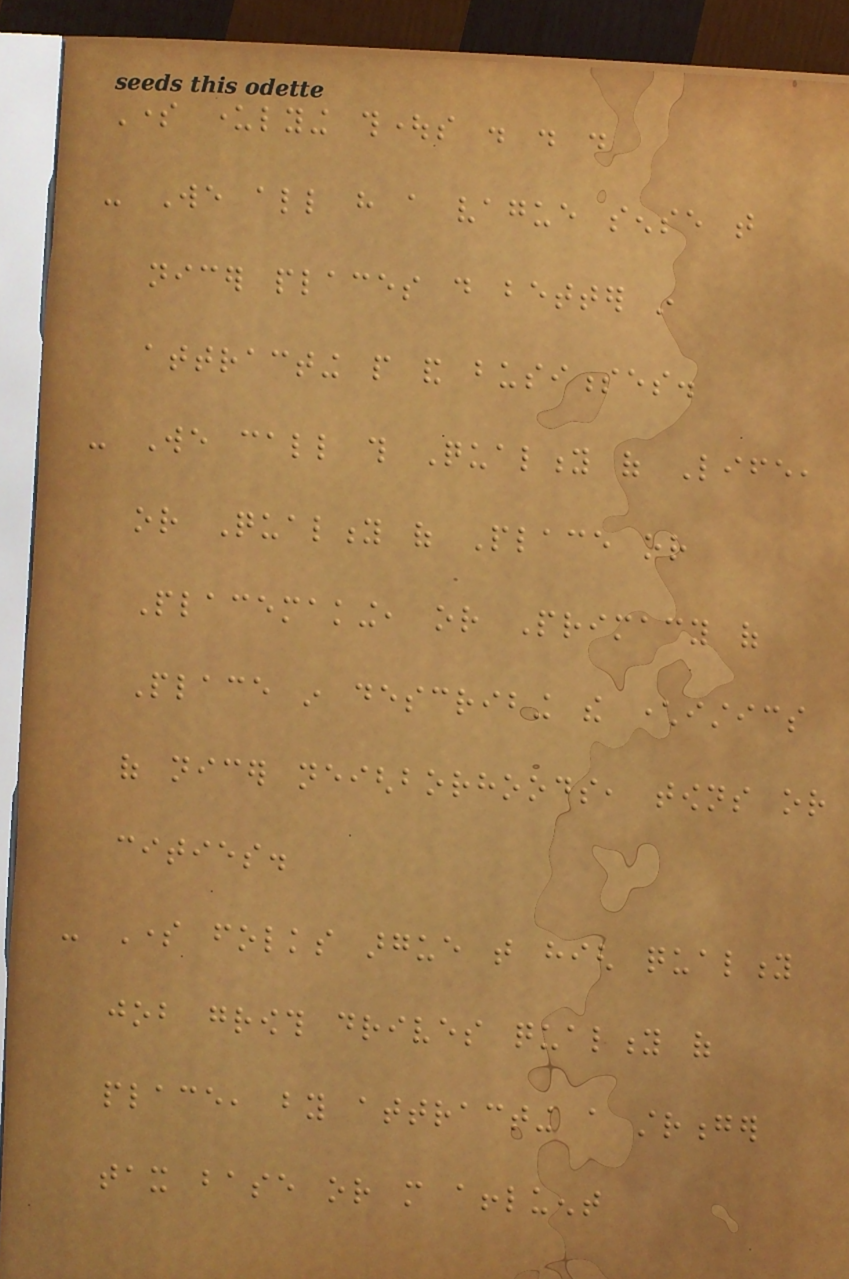Some underlying thoughts . . .
- We all have a vague sense that
nicer places do better in
attracting people and businesses.
- We call this Quality of Life,
or Quality of Place or
Placemaking, or Primacy of
Place in describing the characteristics
of nicer neighborhoods, towns or
cities.
- Some folks argue that high quality
job growth drives quality of
place, by attracting a stronger
tax base or more affluent
